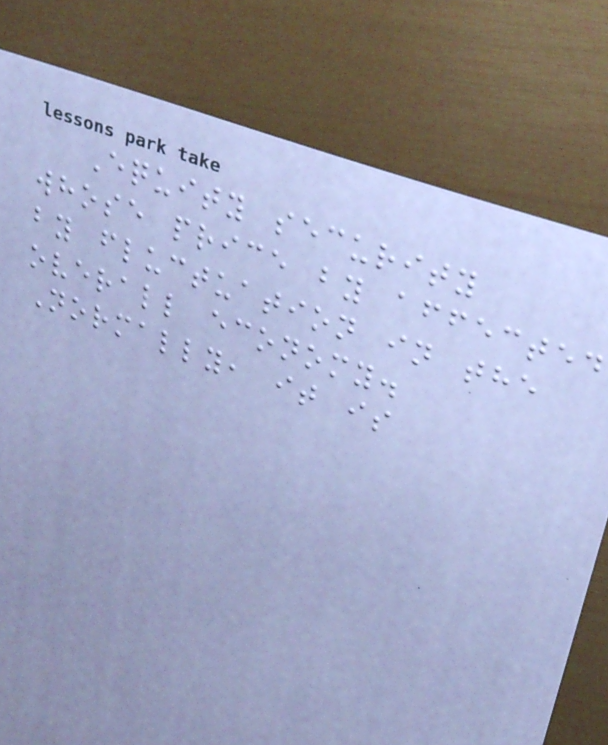Equity security
whose price by affected
by fluctuation in the
overall economy.
Normally, it is
